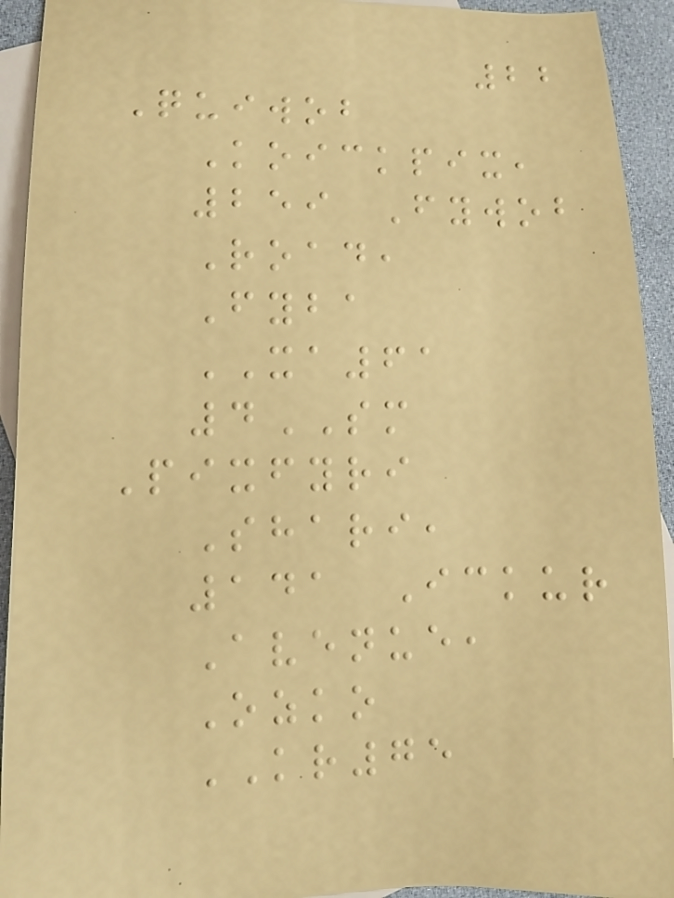22
Quiwob
Koickpix,
259 Fywob
Road,
Fyba
XA61
4SM
Pixfyri
Shari,
141 Ickur
Avenue,
Ozko
KR75
